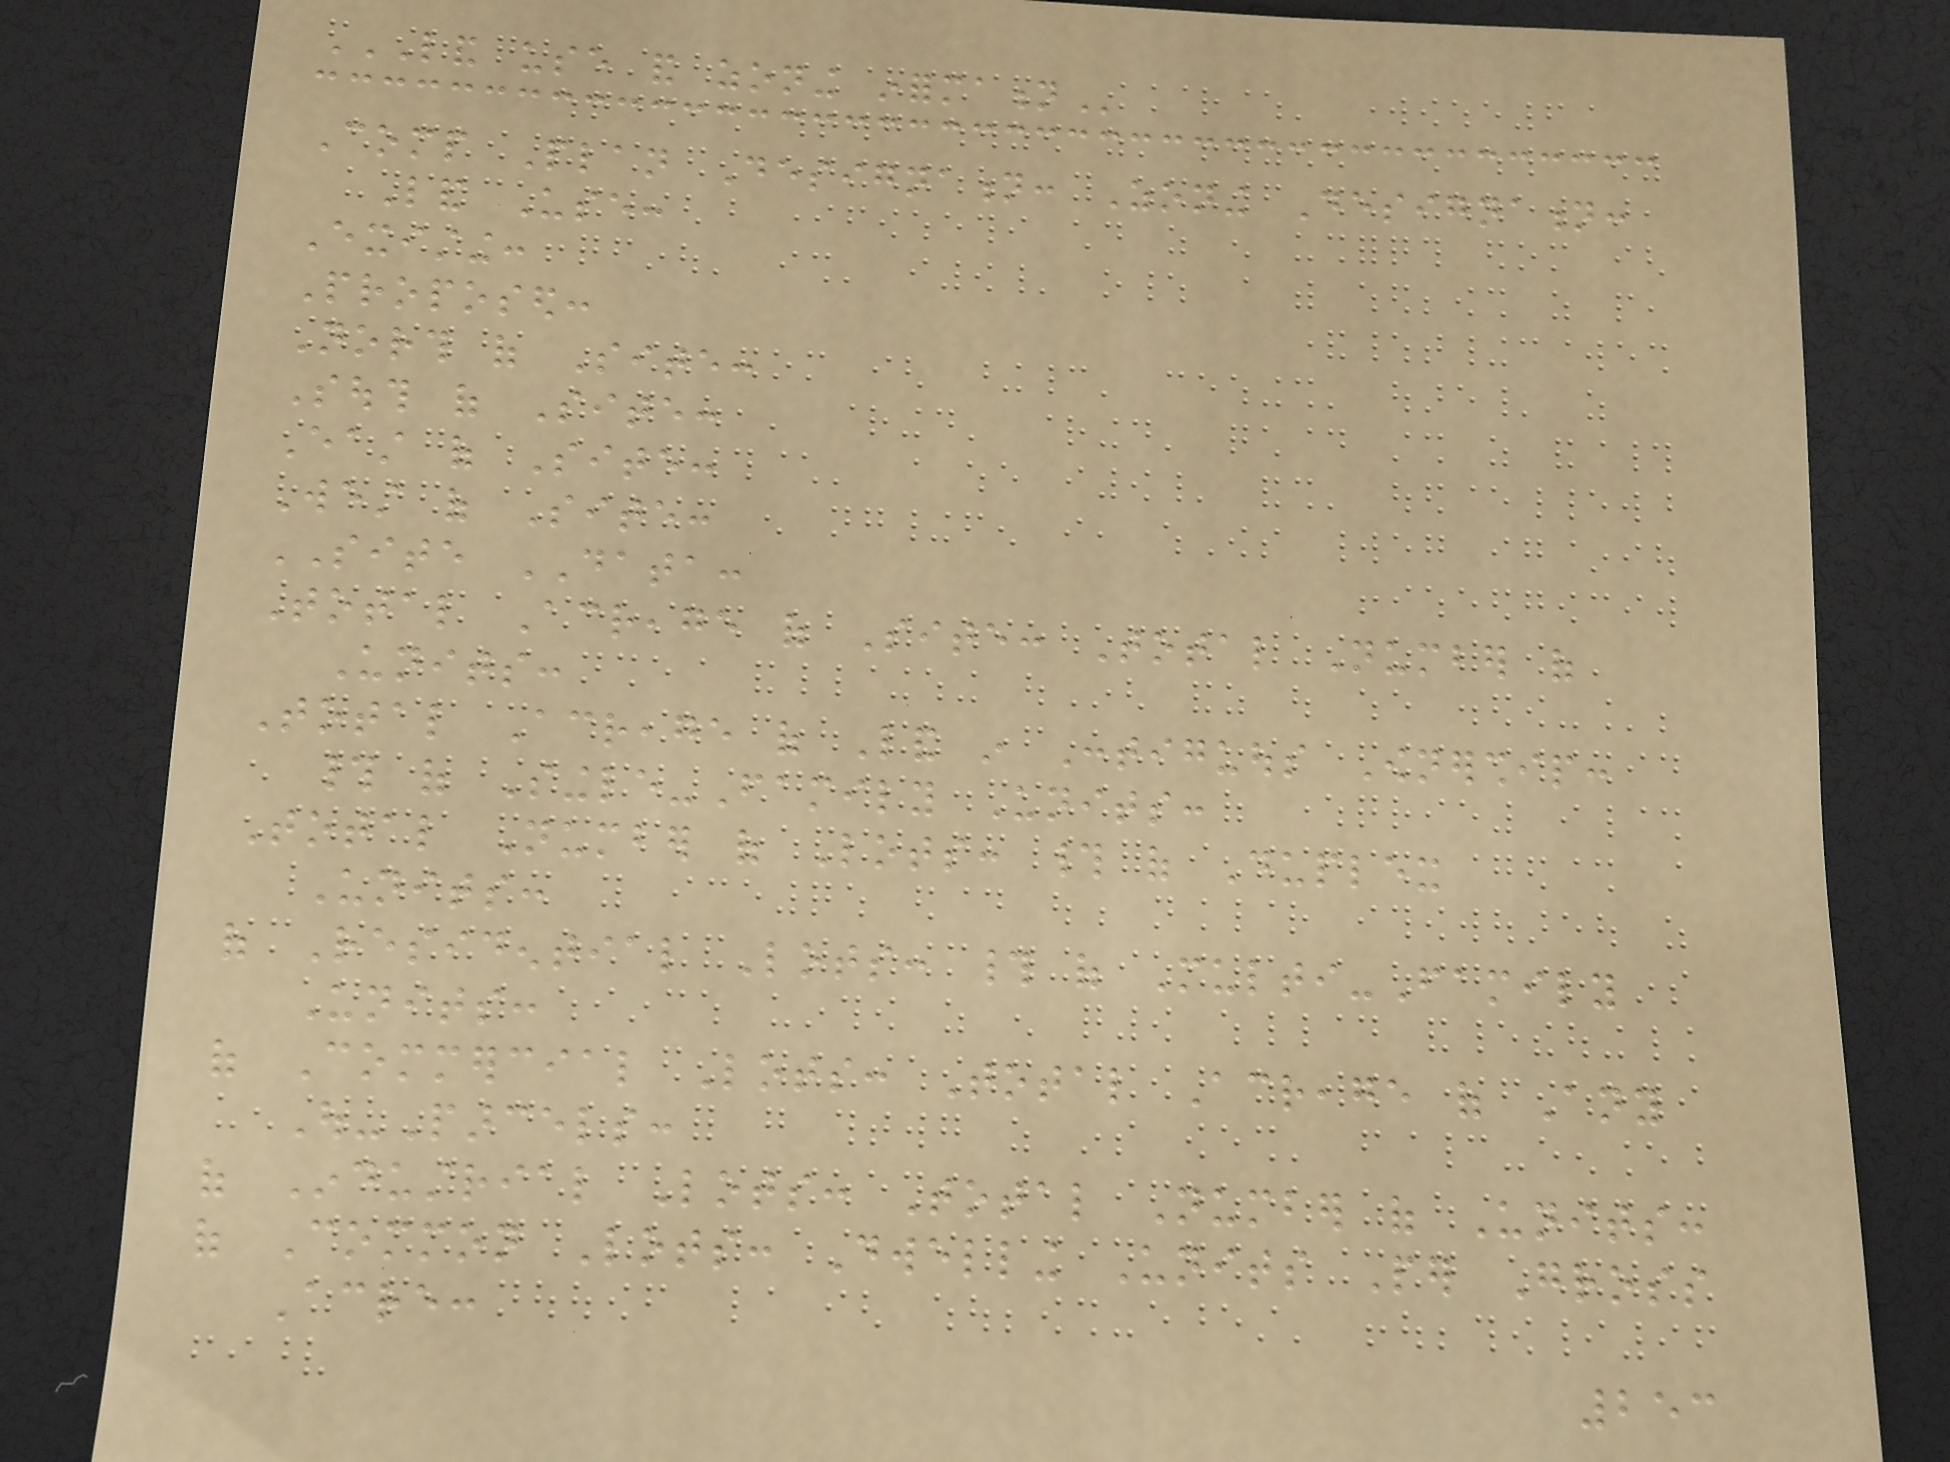LAND USE AND ZONING INFORMATION
Comp Plan Designation: Zoning Designation:
Land Use:
Existing:
Proposed:
North of Site:
South of Site:
East of Site:
West of Site:
SITE DATA:
Total Acreage of Site: Total Number of
Units:
Total Acreage of Land in Contiguous Ownership:
# of Single-Family Units:
Total Number of Lots: # of Duplex
Units:
of Residential Lots: # of Multi-Family
Units:
of Commercial Lots: Total Acreage of Any
Out-Parcels:
of Industrial Lots: Total Number of Units:
of Common Lots: Dwelling Units Per Gross
Acre:
253
